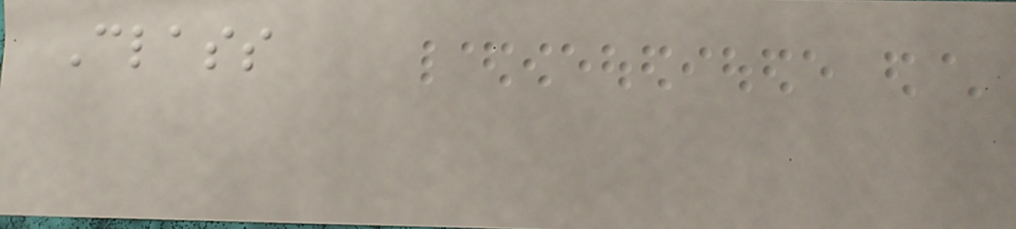Class
